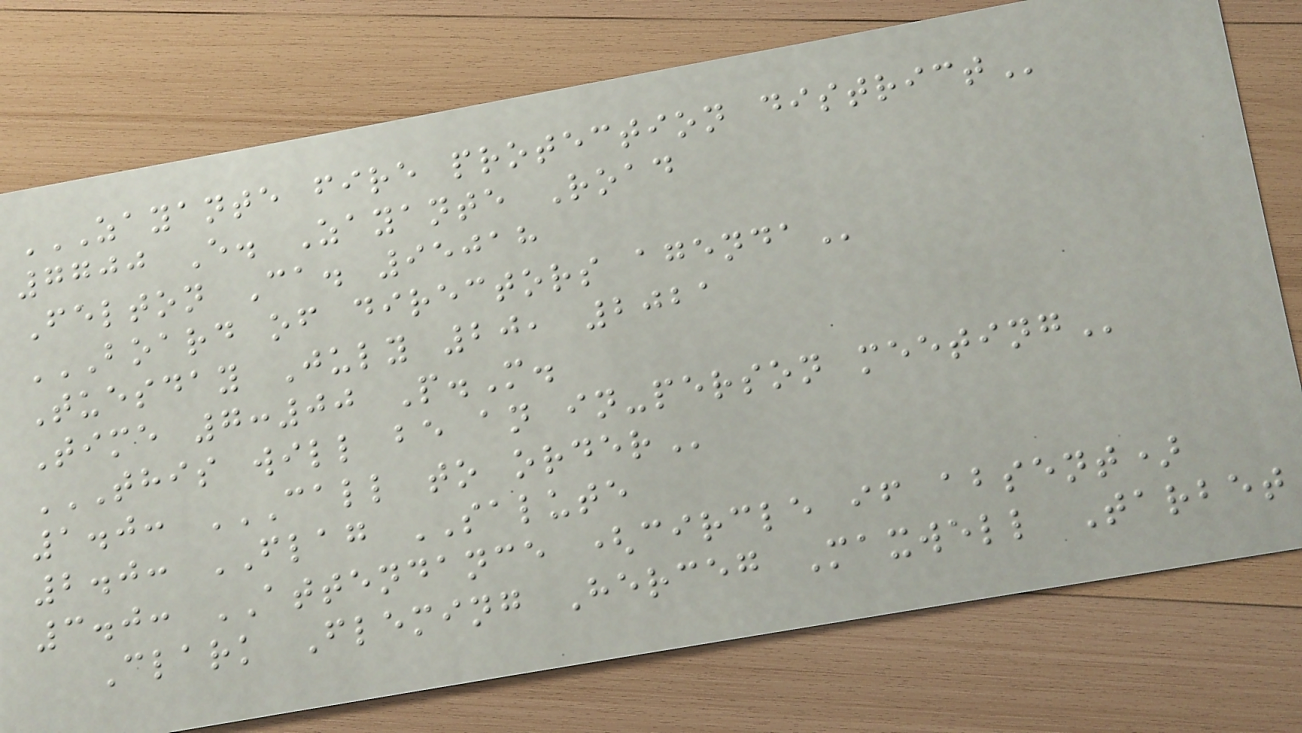ZAYANTE FIRE PROTECTION DISTRICT
7700 E. Zayante Road
Felton Ca. 95018
BOARD OF DIRECTORS AGENDA
Tuesday July 20, 2021
Time 7:00 P.M.
THIS WILL BE AN IN-PERSON MEETING
1.0: CALL TO ORDER
2.0: FLAG SALUTE
3.0: ATTENDANCE (circle if absent)
Clark Fleming Herceg Maxwell Tarbet
